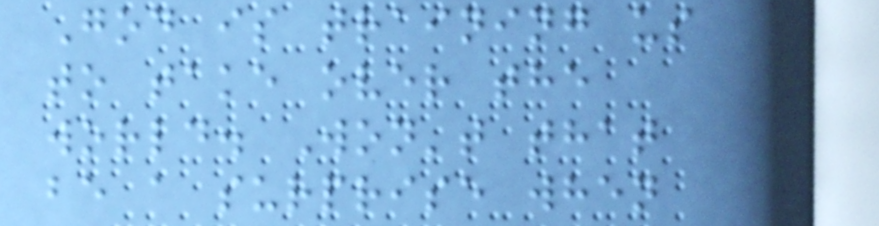God is training us
to take over the
world. Won't that
be a surprise when
